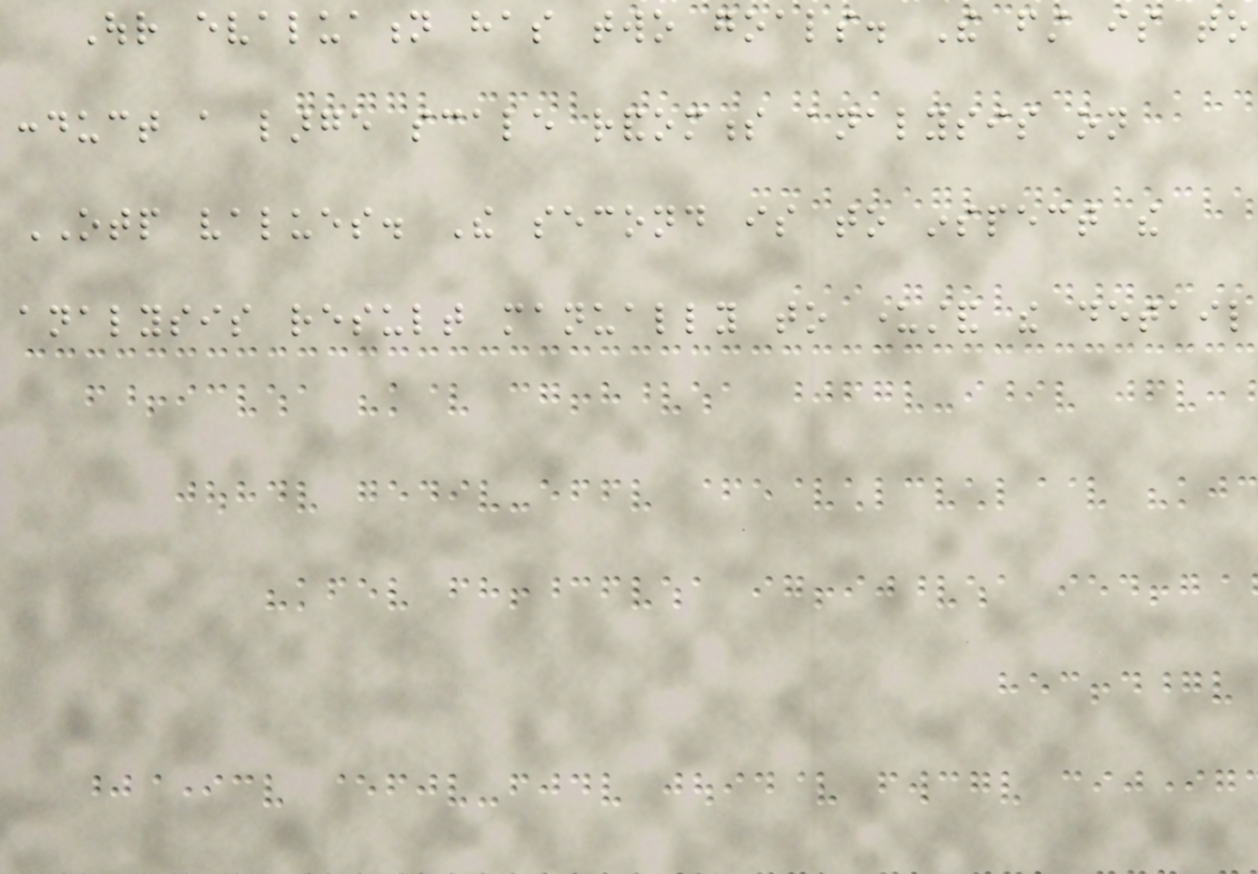Our evaluation has two goals. The first is to
conduct a large scale randomness analysis on
OTP values. The second is to inspect the
analysis result manually to understand the detail
